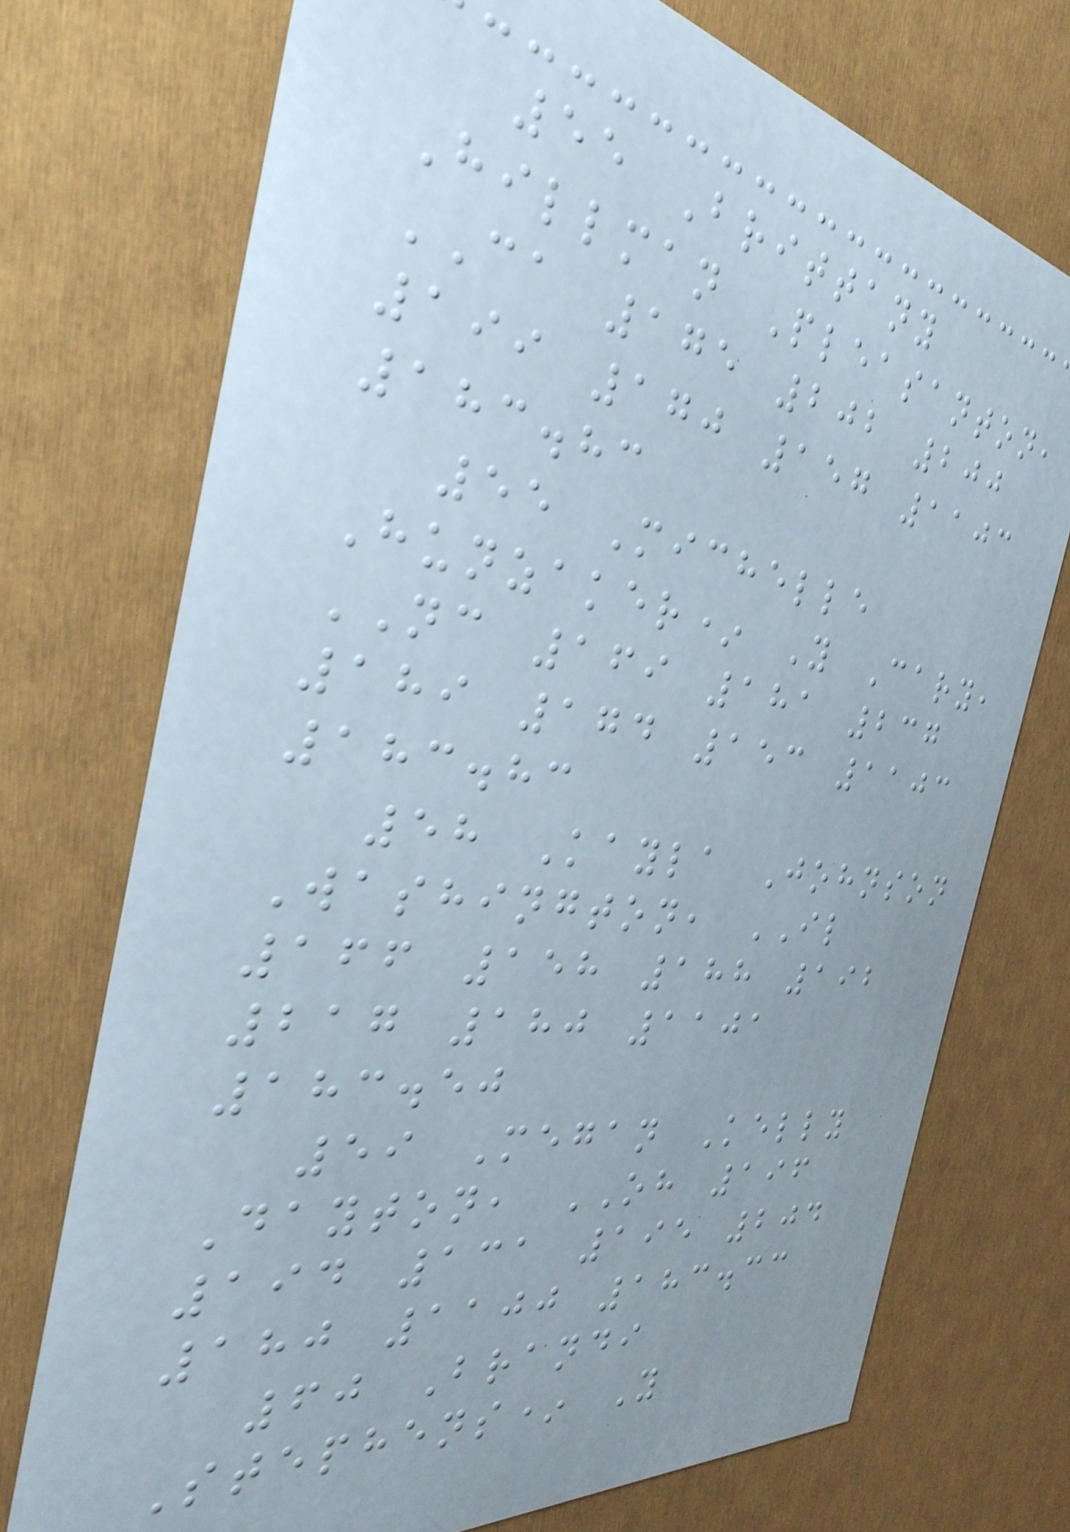55 Brittany
Hillman Pleasanton,
CA 175 202 200
199 170 157 1103
183.83
55 Michelle
Hunzaker* Y Cary,
NC 169 181 237
189 174 153 1103
183.83
58 Kayla Johnson
Washington, IL
166 158 188 192
217 180 1101
183.50
59 Megan Kelly
Dayton, OH 196
194 131 195 204
180 1100 183.33
60 Brandi
Stephens* Y
